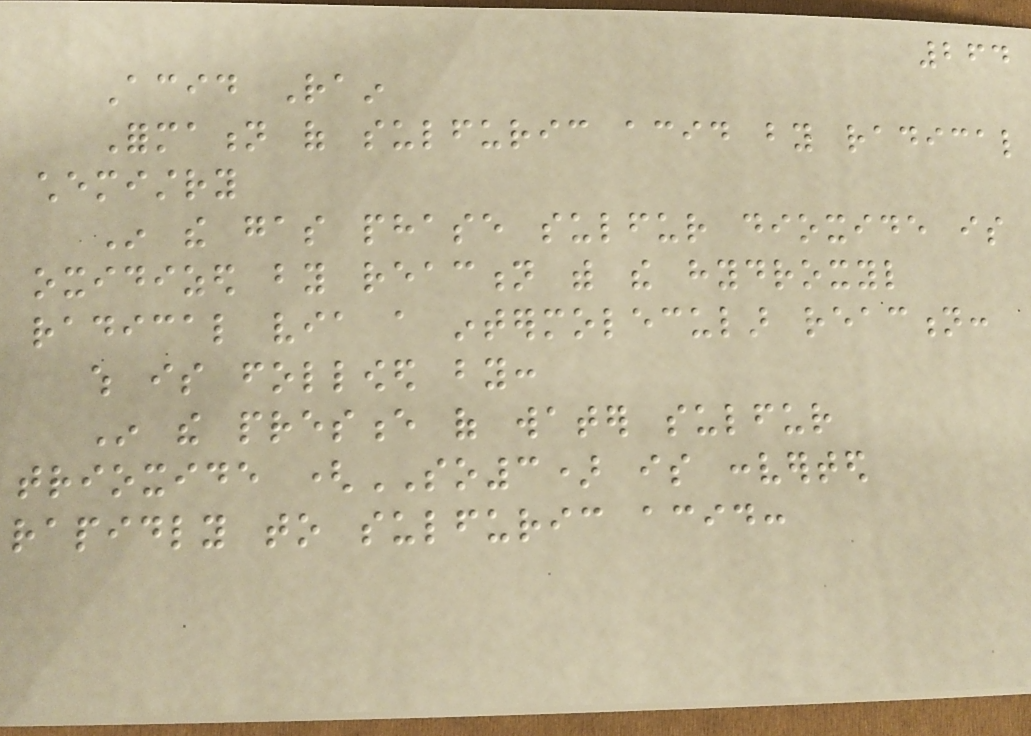264
Acid Rain
Formation of sulfuric acid by radical
chemistry
In the gas phase sulfur dioxide is
oxidized by reaction with the hydroxyl
radical via a intermolecular reaction:
which is followed by:
In the presence of water sulfur
trioxide (SO3) is converted
rapidly to sulfuric acid:
